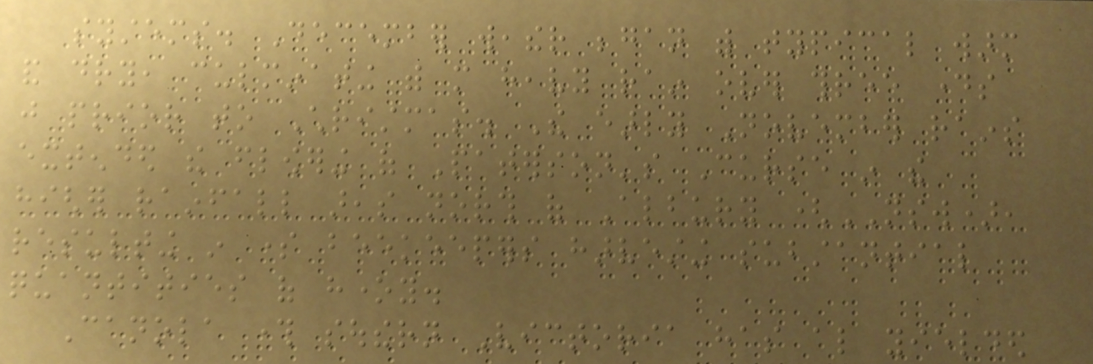systems. December weather began with typical warm
and dry, culminating with more heavy rain over three days
just prior to Christmas. The early November rains
extended the flowering of Paterson's Curse in the
higher rainfall areas north of Albury (NSW),
resulting in some beekeepers harvesting substantial
quantities of honey.
Canola through southern Victoria has also yielded
